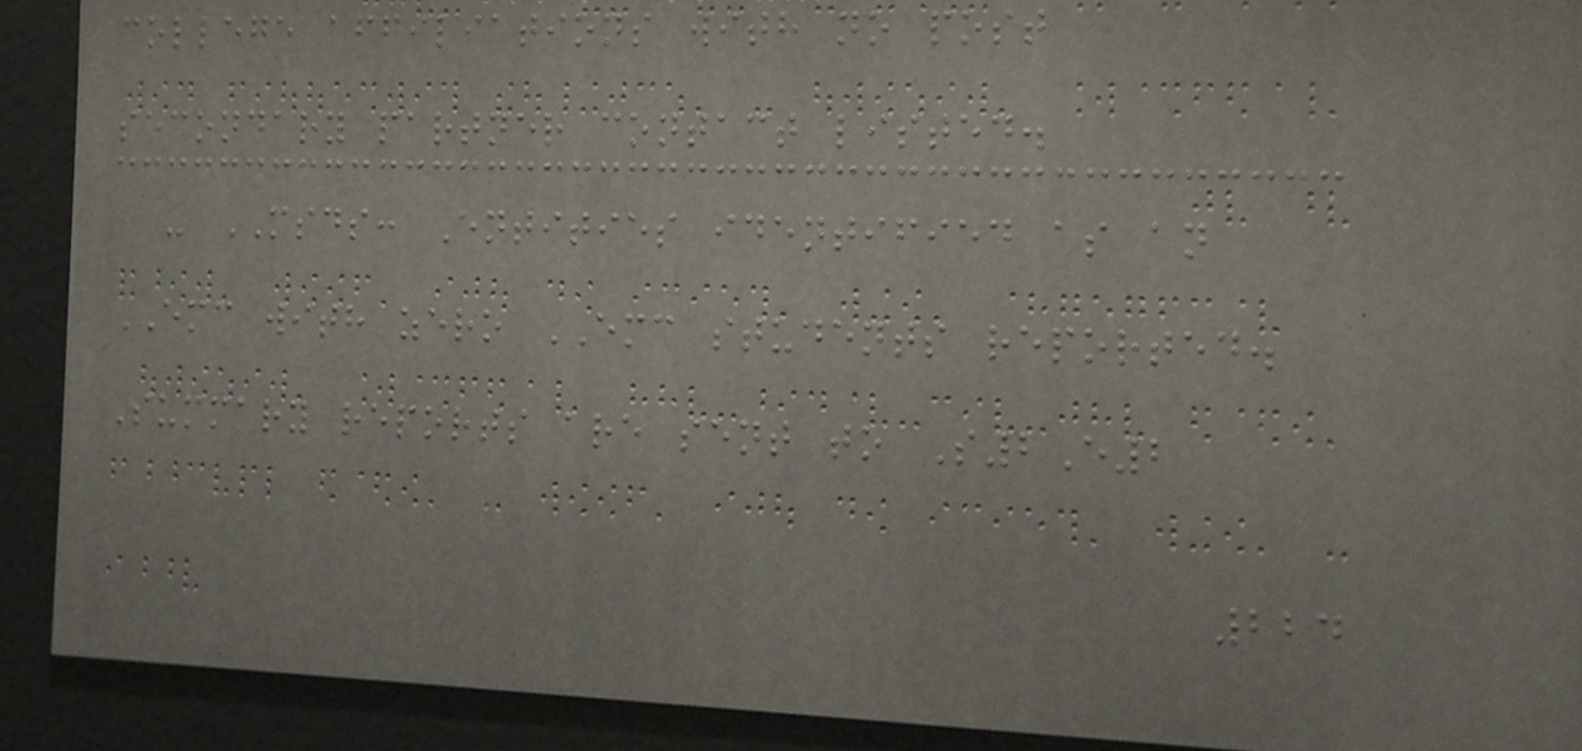college affiliations with no post
secondary partner contact listed.
- MSDS: Entities identified as an
EMC with zero EMC students reported.
Summary reports are sent to S2E2
224
